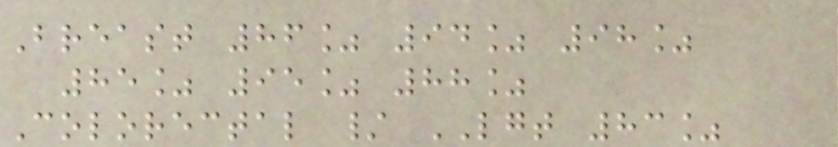Breast 86% 94% 98%
85% 95% 88%
Colorectal / LGT 83%
